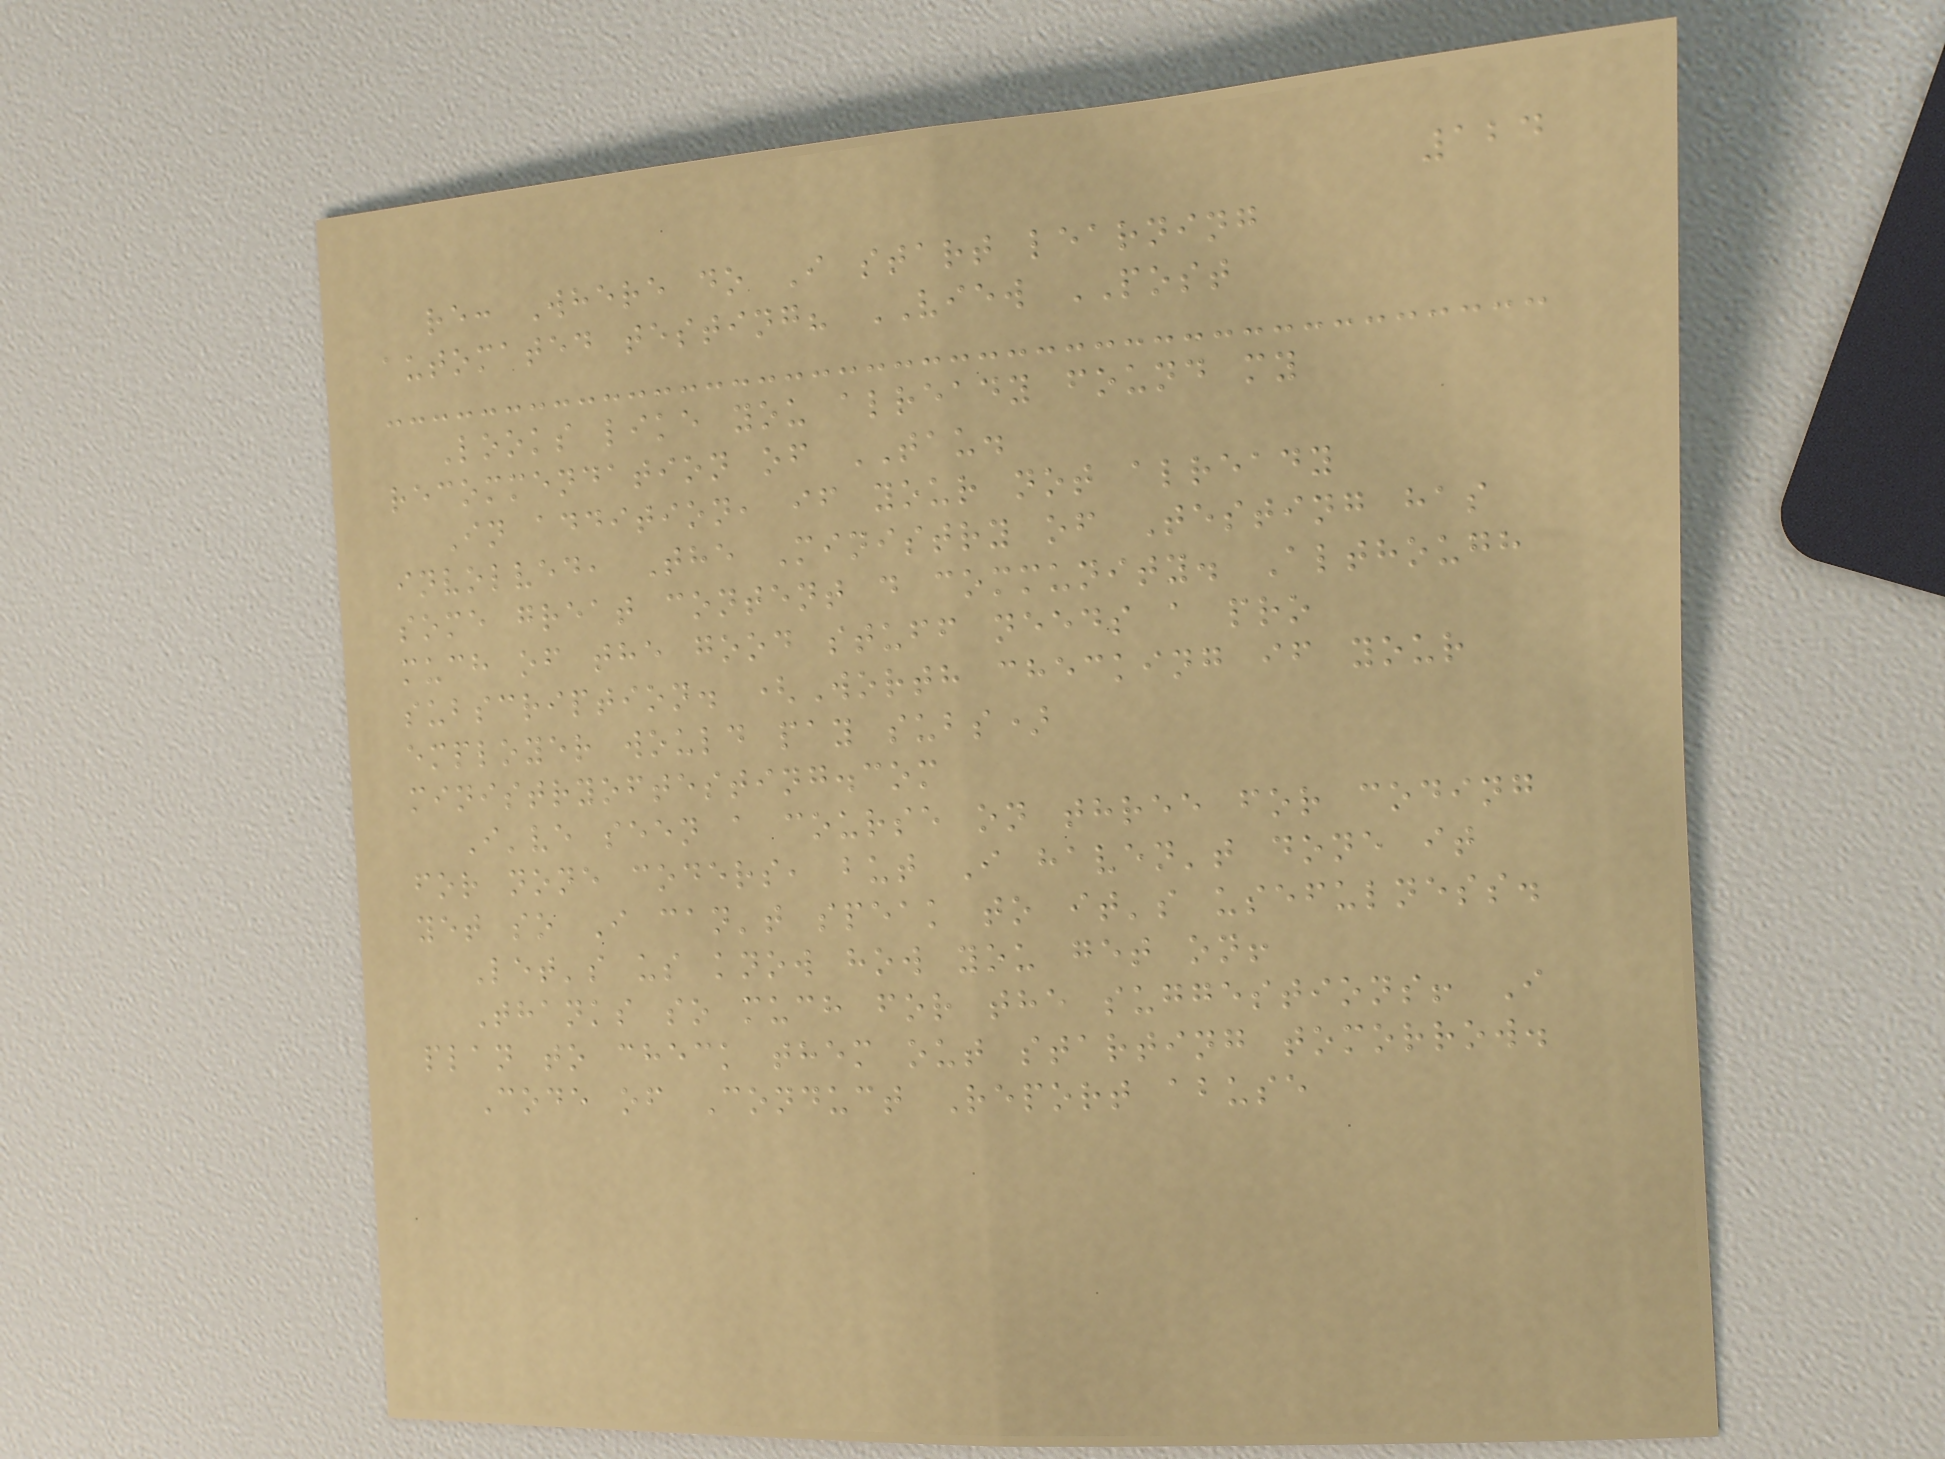124
re: Where do I start learning
automated testing? VIEW POST
Looks like you already found my
recommendation of TAU.
In addition, if your not already
involved, The Ministry of Testing has
some great content d community. Although
much of the good stuff needs a pro
subscription. (Worth checking if your
employer would pay subs)
ministryoftesting.com
I've seen a course on three for coding
for none coders, but I haven't done it
yet so I can't speak to it's usefulness.
Let's us know how you get on!
Thanks so much for the suggestions! I
plan to check them out starting tomorrow.
Code of Conduct Report abuse
